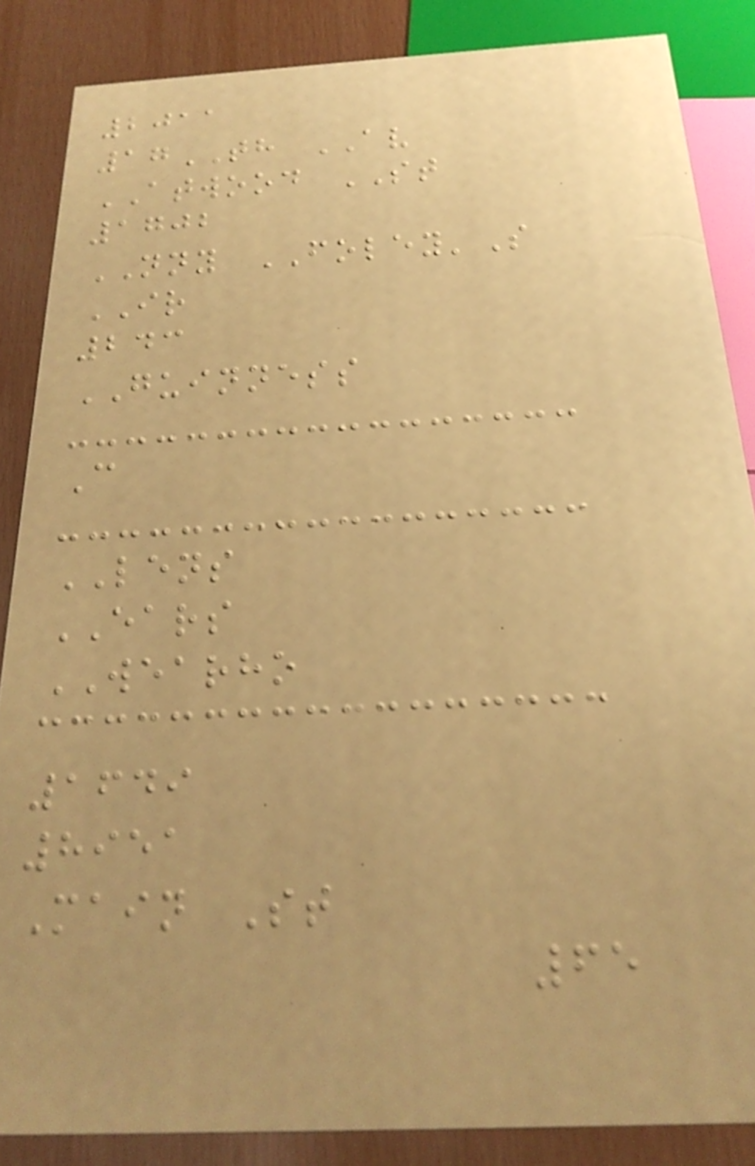2011
17TH AV
ATWOOD ST
1702
NNY FOLEY'S
IR
243
GUINNESS
C
LENS
EARS
WEARHO
1649
8951
Main St
65
